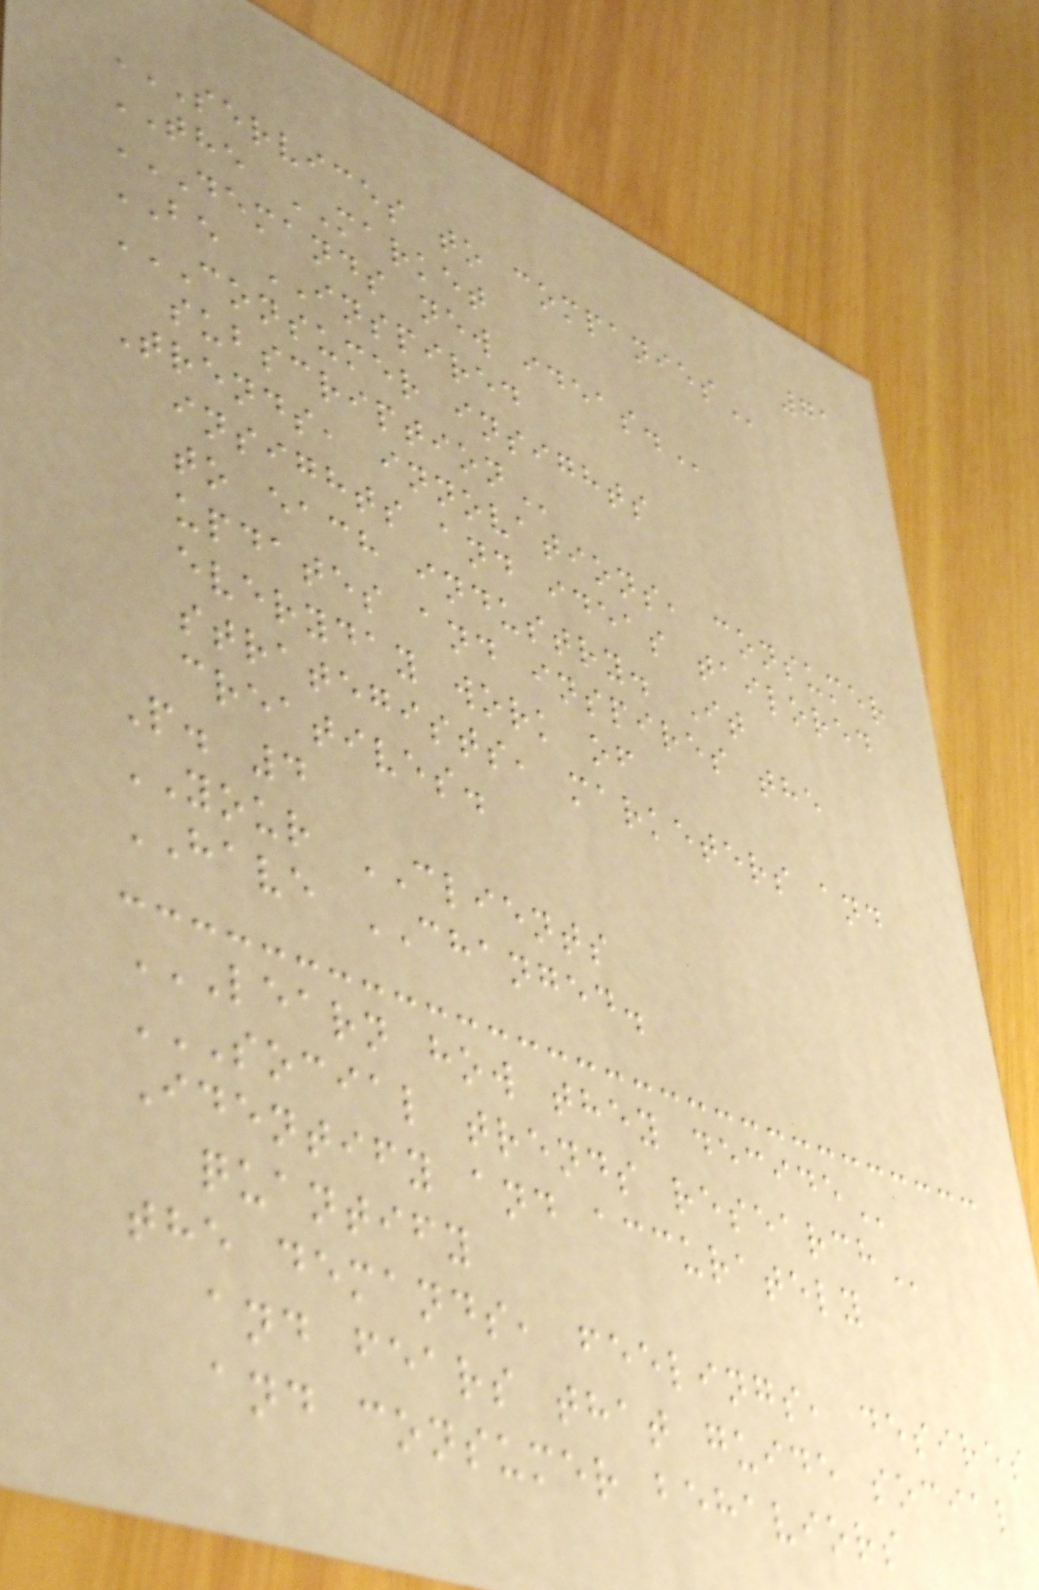71
SERVICES TO COMPANIES
THE MARKET
DEMANDS NEW IDEAS.
BE INSPIRED
CONSUMER INSIGHTS
SUBSCRIPTION
Trends, innovations, consumer
insights and ideas tailored
to each industry. It
updates and inspires the
everyday work of
strategists, marketers and
creatives.
P. 4
YOUR CLIENTS
HAVE CHANGED.
LEARN HOW THEY DECIDE
SOCIAL TRENDS RESEARCH
Identify and accurately
quantify
the demands, feelings, desires
and fears that guide social
and consumer behaviors
